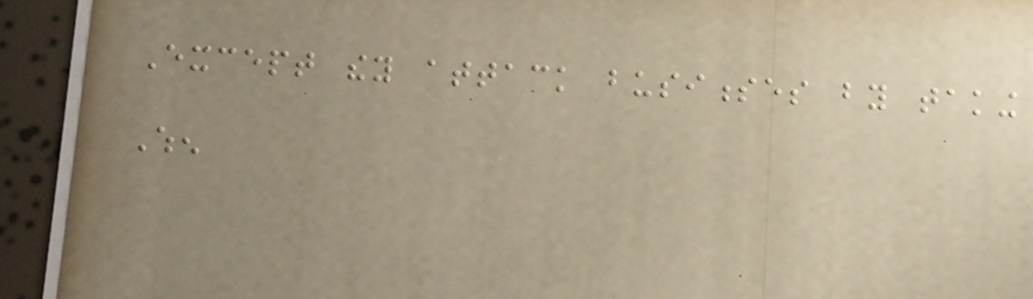Except they attack businesses by taking
When
